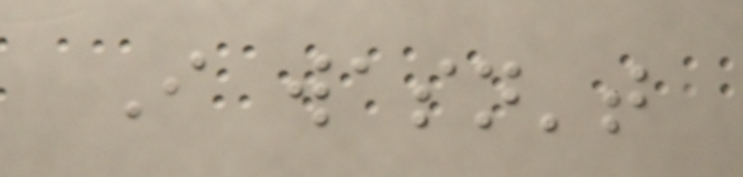I wasn't
